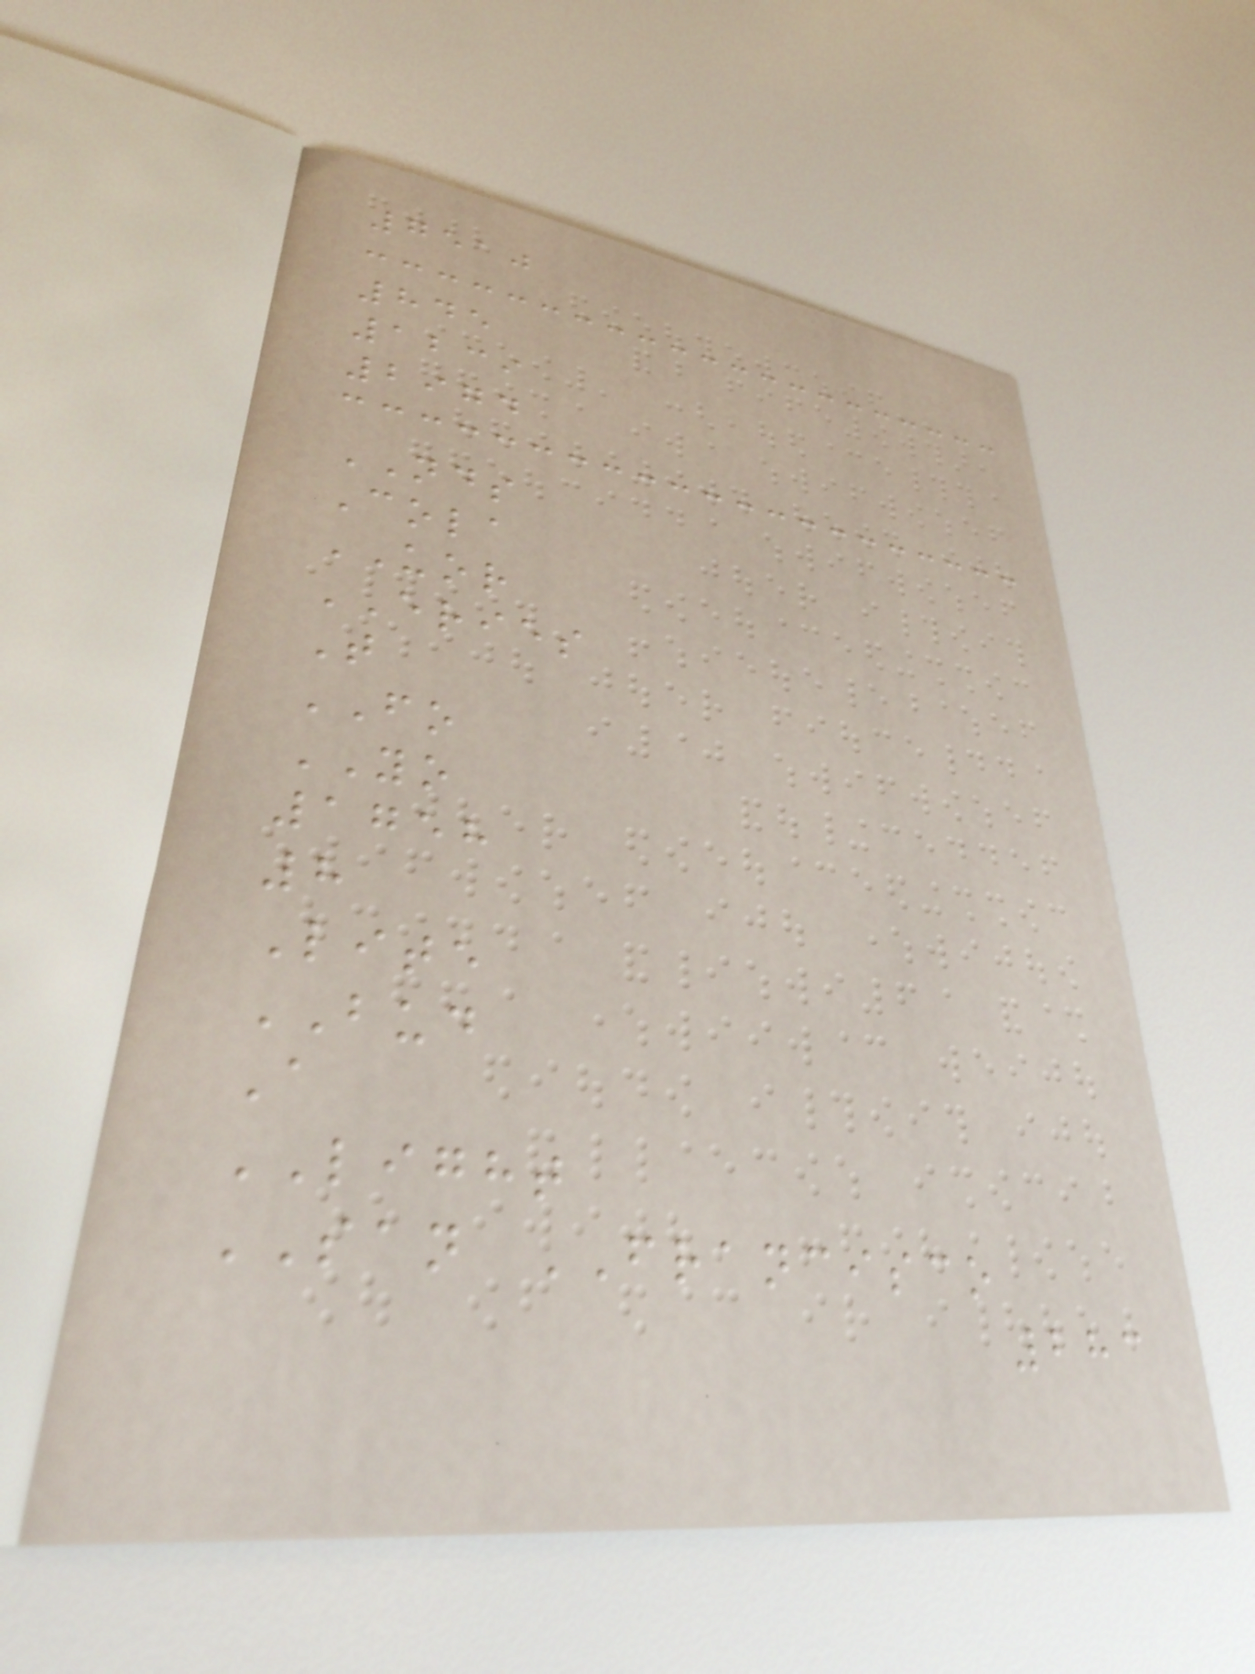7510
845
1239
2974
NDS
Cola
UOR
ERIES
T
FO
YO
1758
8
Lite
BUD
A
LIGHT
SAN FRANCISCO
283
